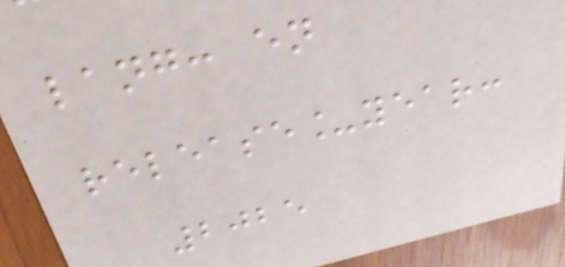lang: en
release_year:
2025
